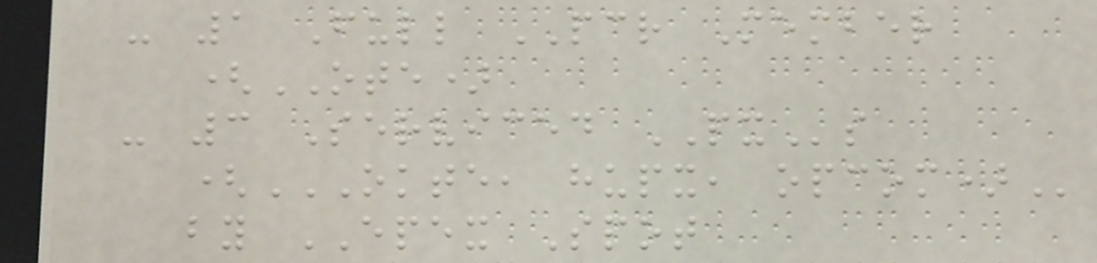- 1 Full PCR Member
(OTE)
- 3 Serviced PXs
(OKTE, HUPX, OPCOM)
by EPEX Spot
